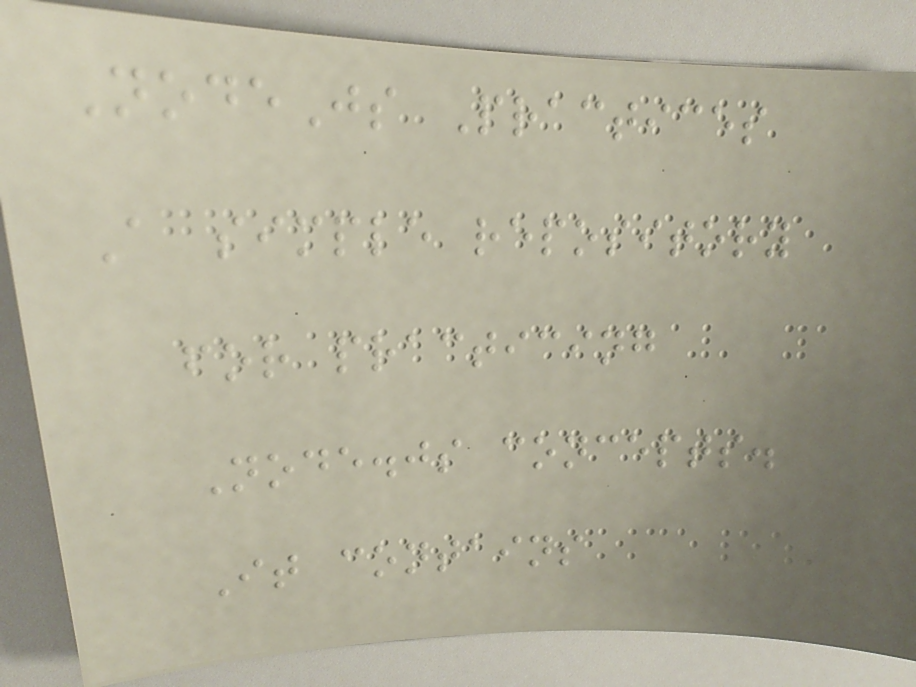NodeJs Practices
A simple repository
for practicing
Node.js concepts.
It contains
